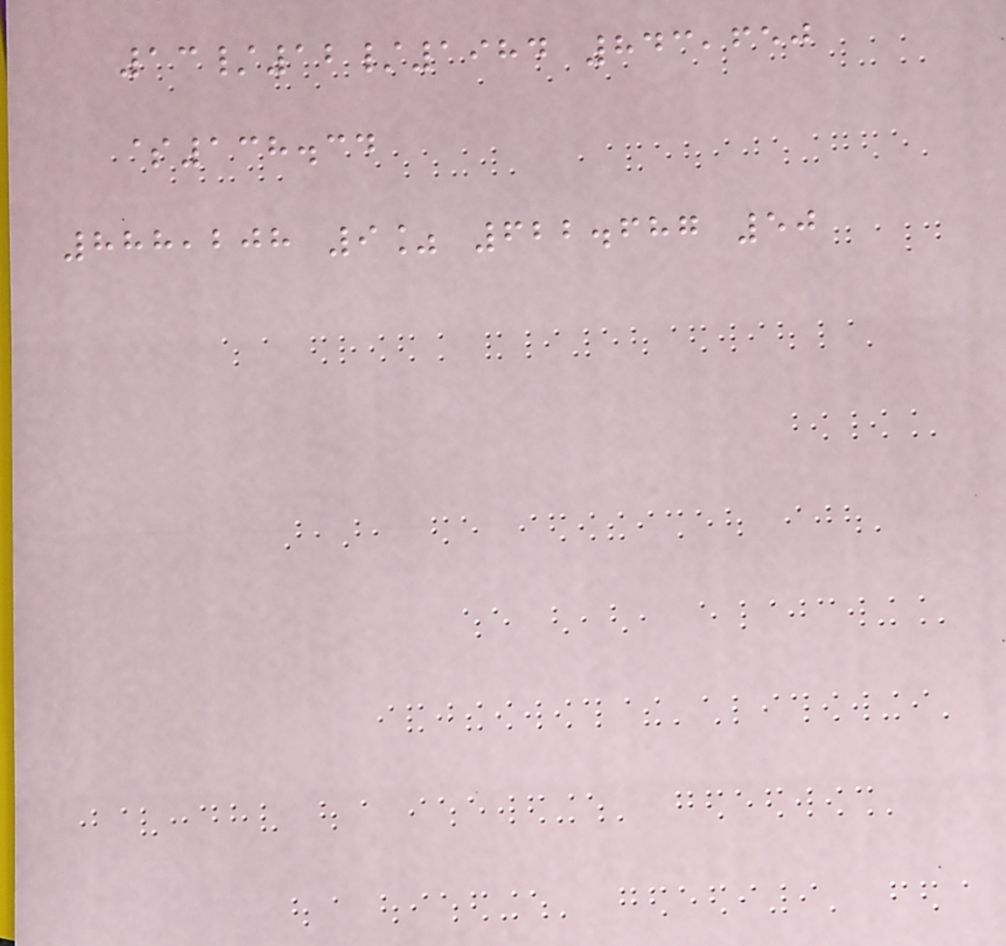13/12/1984 843,650
$138.34
888,208 9% 622.687 50
